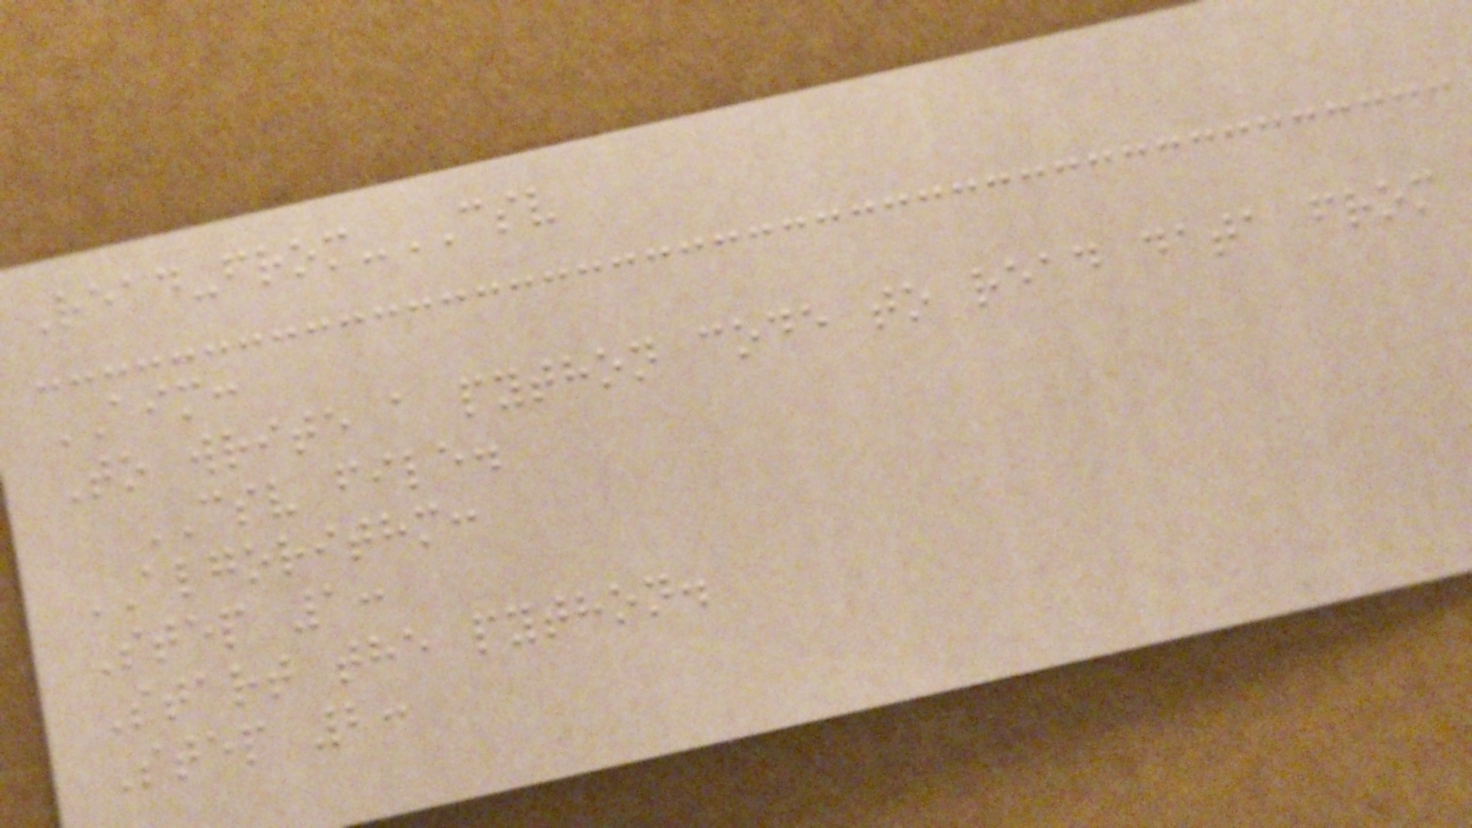Read-from-CSV
AIM:
To write a python code to read data from
CSV file.
ALGORITHM:
Step 1:
Start the python.
Step 2:
